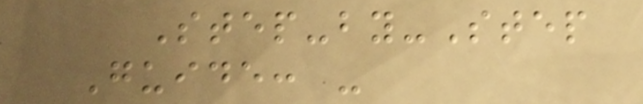Step-by-Step
Guide: -
